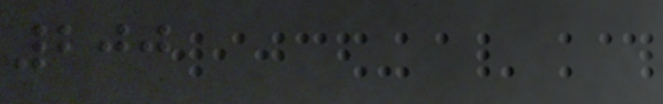200
